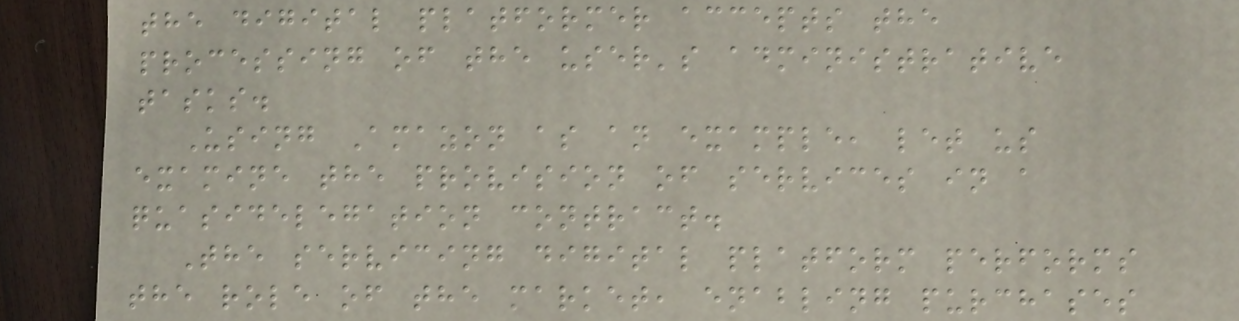the digital platformer accepts the
processing of the user's administrative
tasks.
Using Amazon as an example, let us
examine the provision of services in a
quasidelegation contract.
The servicing digital platform performs
the role of the market, enabling purchases
